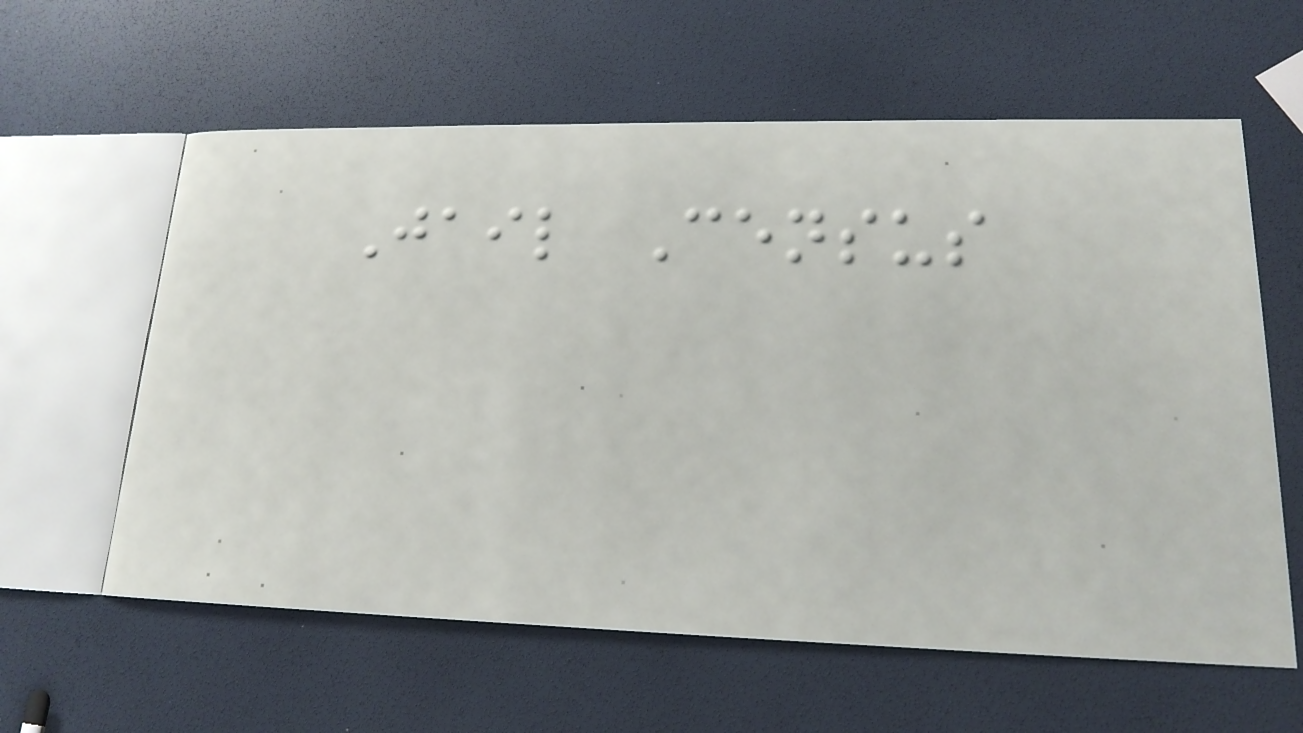Jail Census
